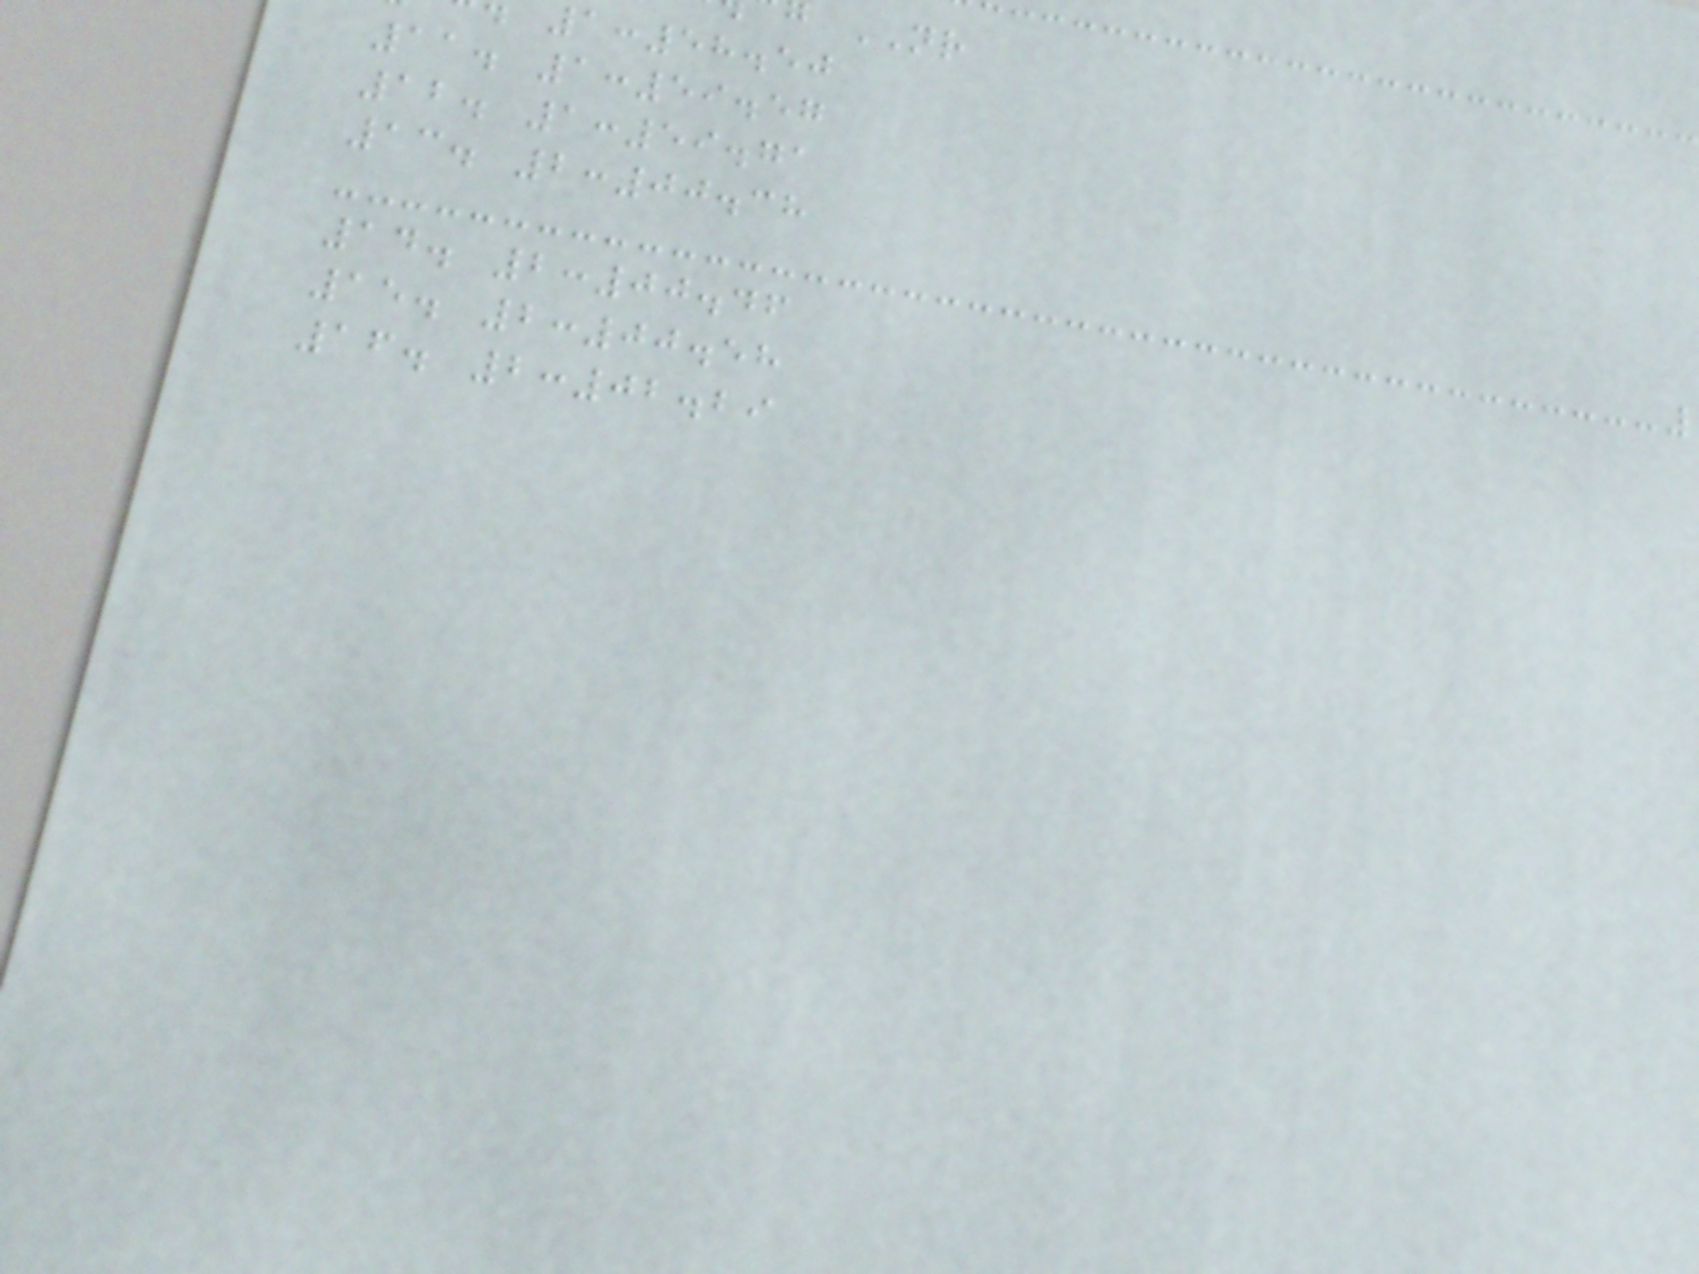1:58.50
11. 1:59.57
12. 1:59.71
13. 2:00.38
14. 2:00.46
15. 2:00.58
16. 2:02.29
